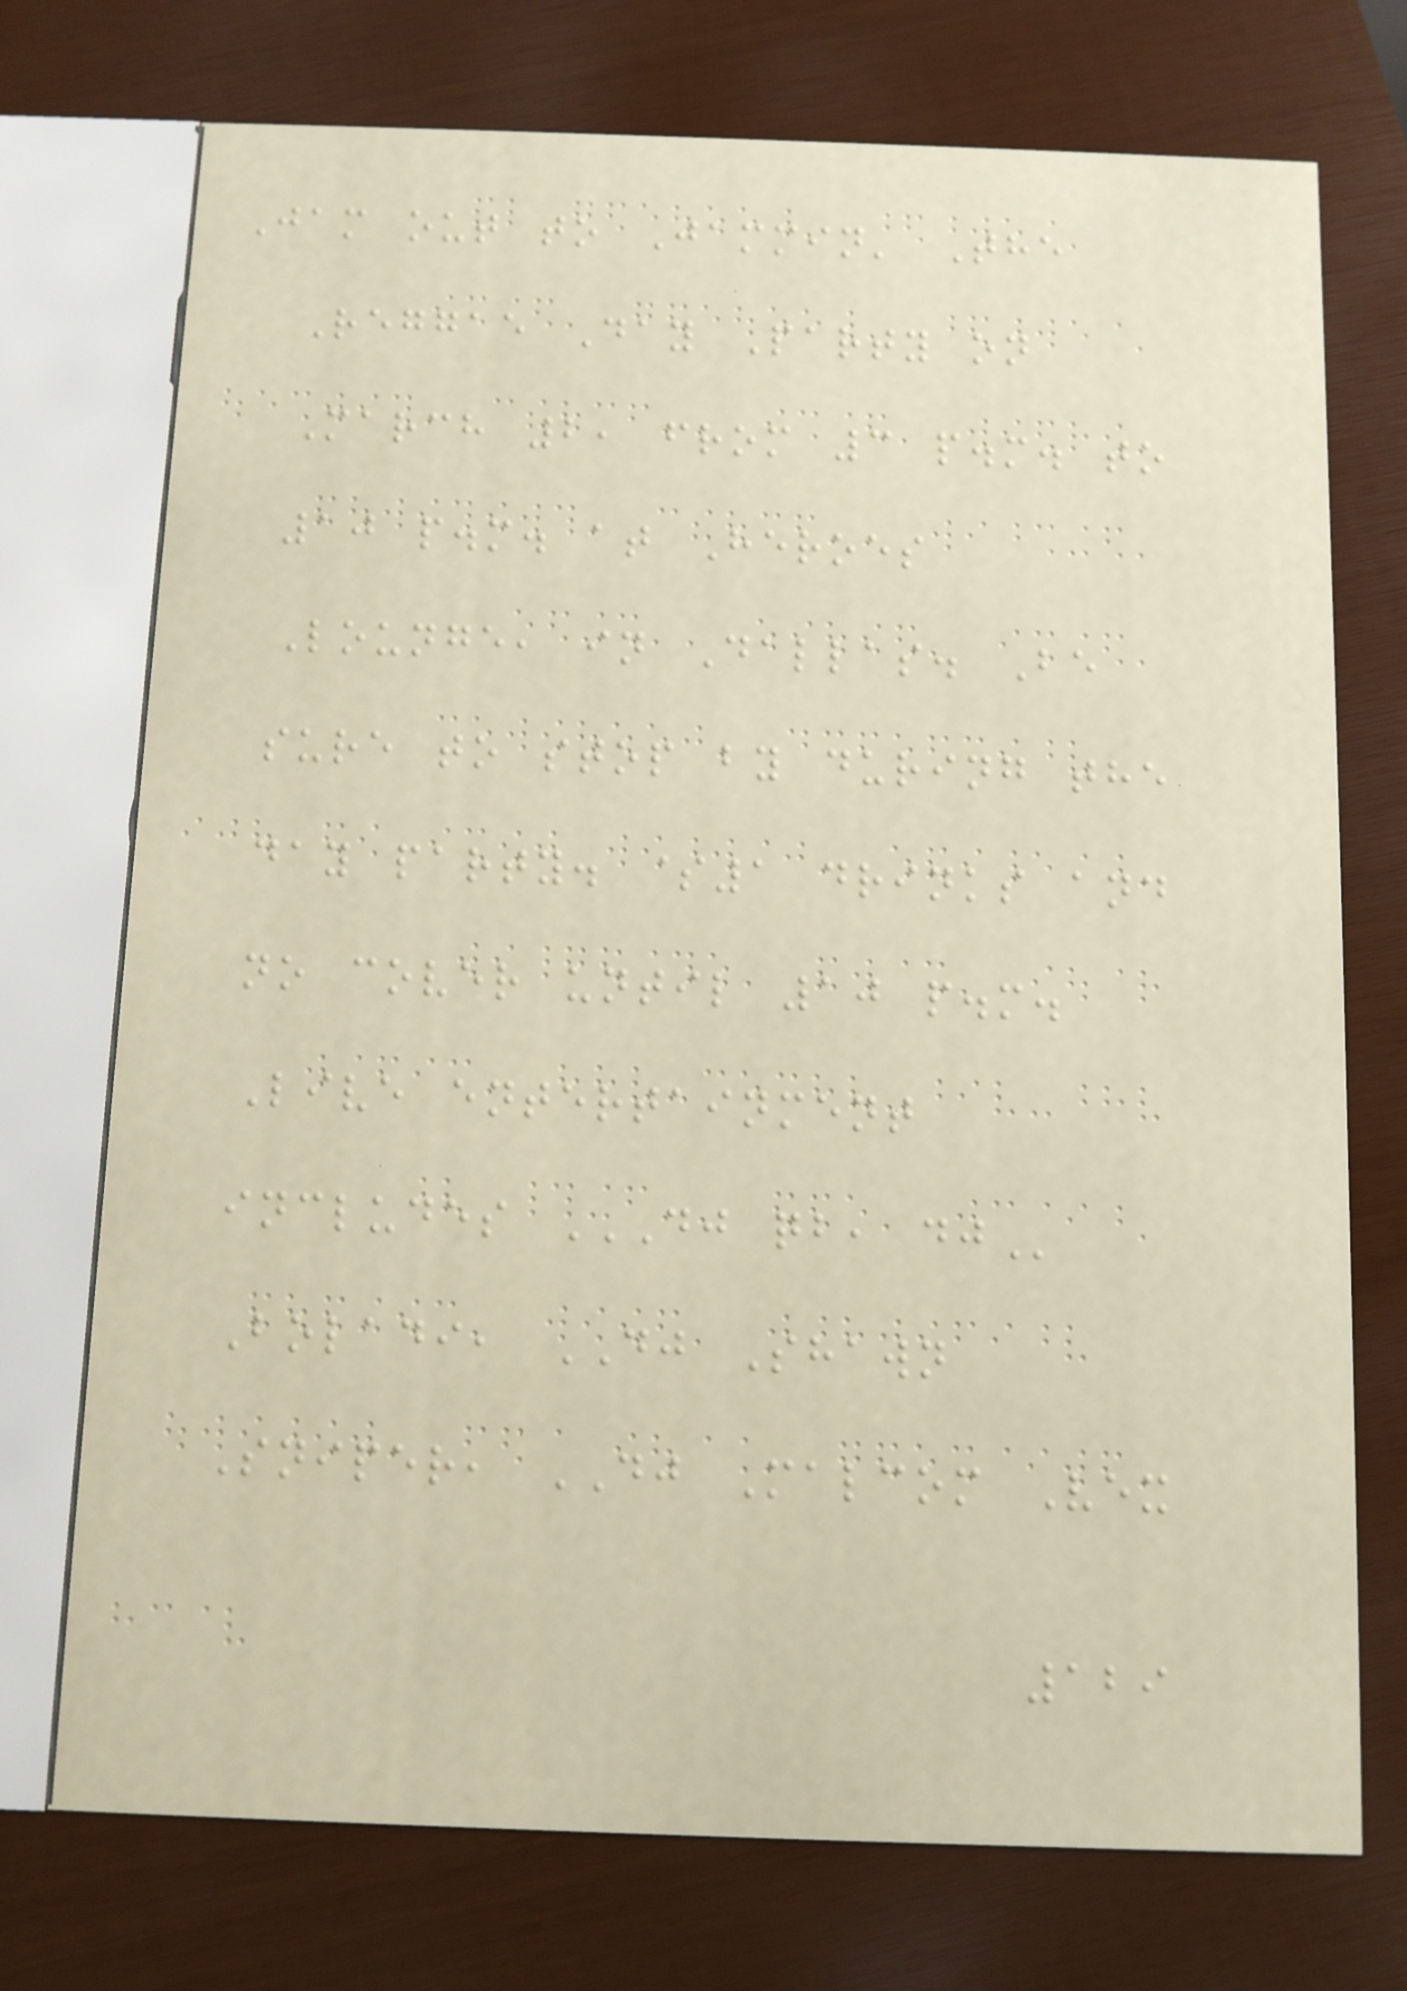Jam out to Jammin' The
Reggae Day Party on
March 2, from 3 p.m. to
10 p.m. at Heroes
Lounge, in Dallas. Be
sure to stop by during the
day party. $1 drinks and
no cover until 10 p.m.
Live entertainment
includes DJ QB, DJ
Boladi, DJ Shawn
Sniper, DJ Malcom Vex
129
